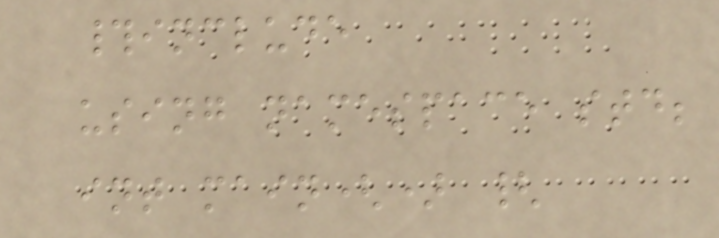#include
using namespace std;
int main() {
